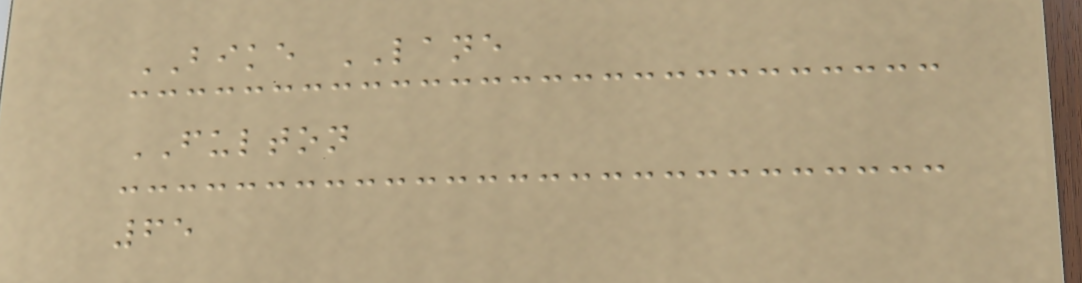BIKE LANE
FULTON
65
